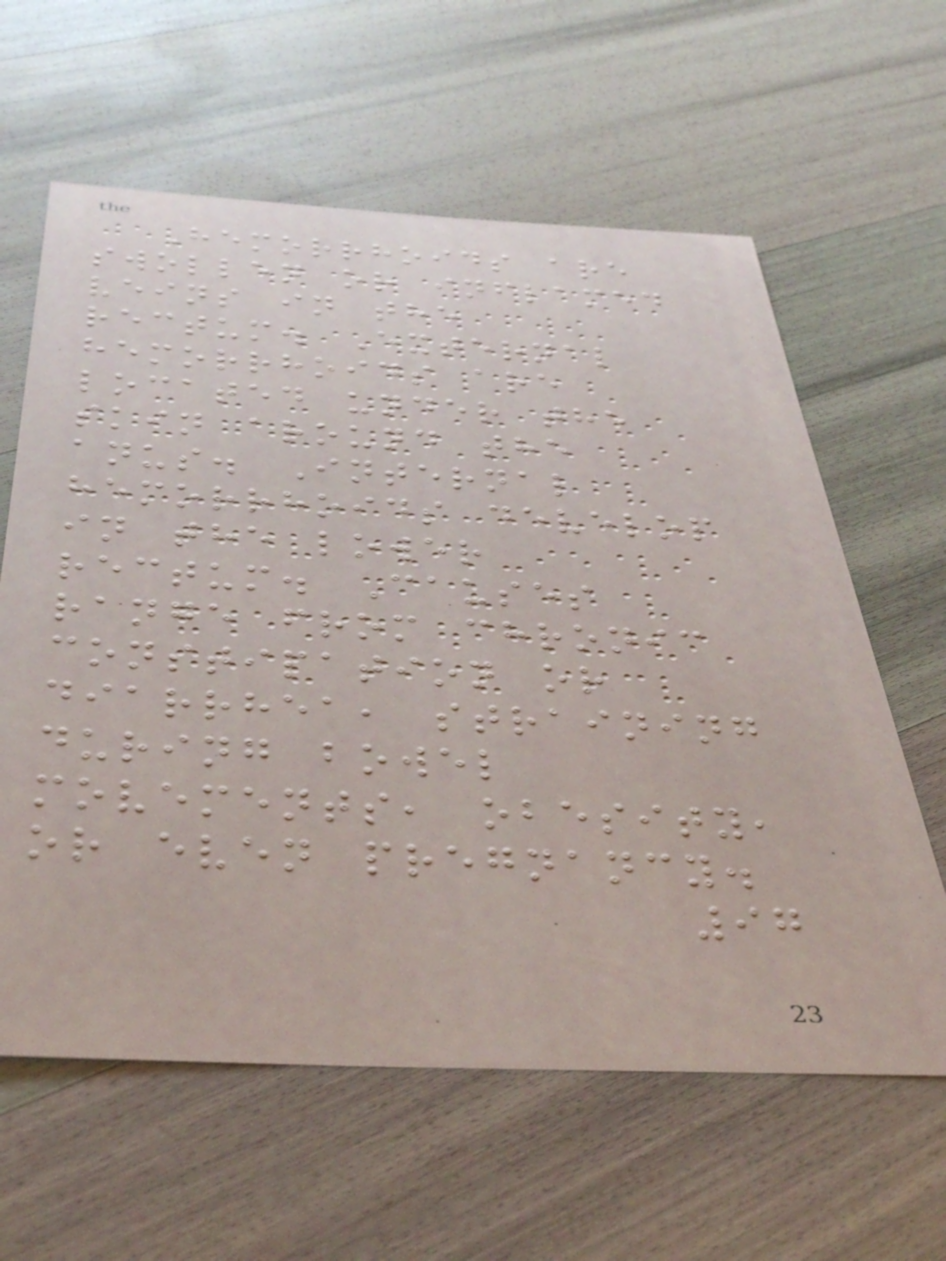Hemorrhoids are
swollen or inflamed
veins in the
rectum. External
hemorrhoids are
located under the
skin around the
anus. Internal
hemorrhoids develop
in the lower
rectum. Causes
range from chronic
constipation or
diarrhea, straining
during bowel
movements, obesity,
or even pregnancy.
97
